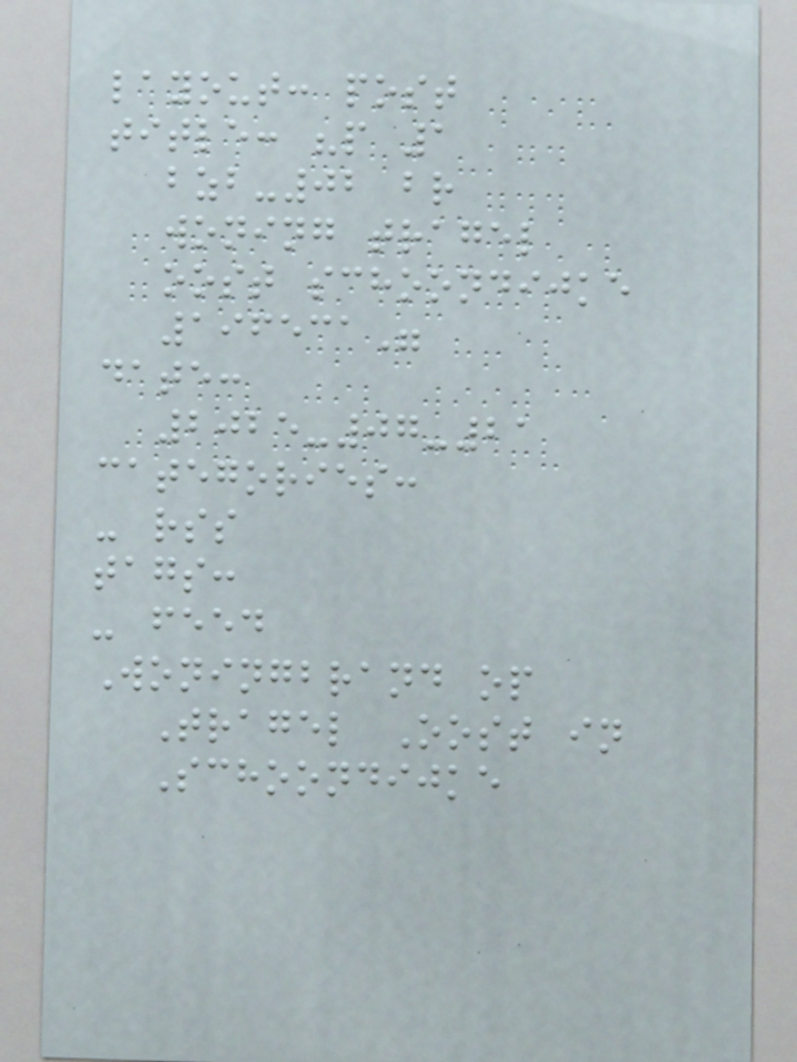layout: post
title: "p 1
bzb-02 br
woning tragel
oost schoondijke
196531"
date:
2025-07-21
categories:
- rss
tags:
- feed
Woningbrand op
Tragel Oost in
Schoondijke
